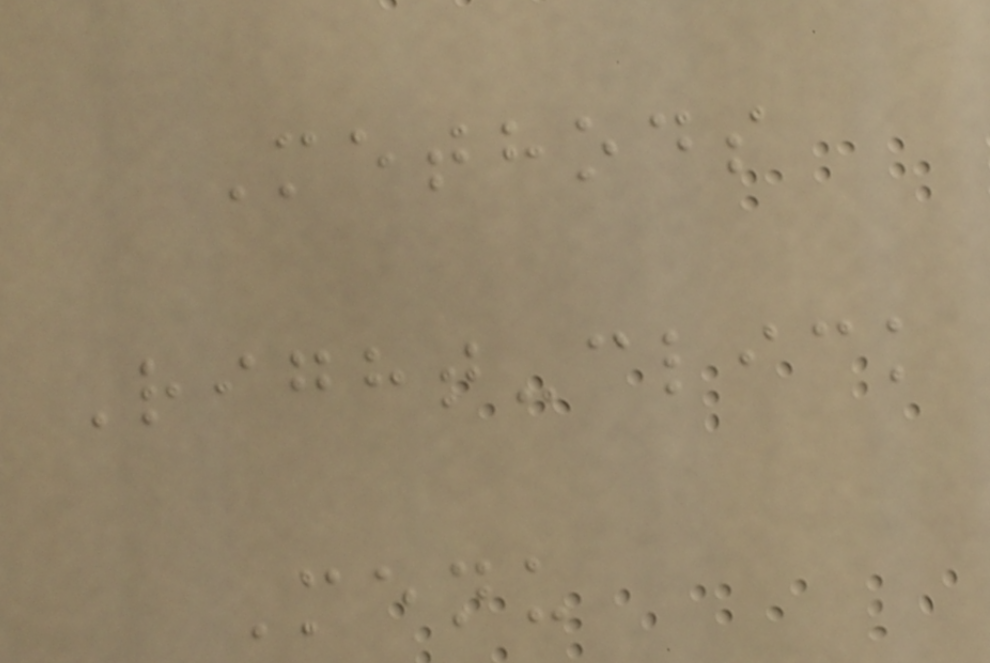Methods
Right-click
Menu
